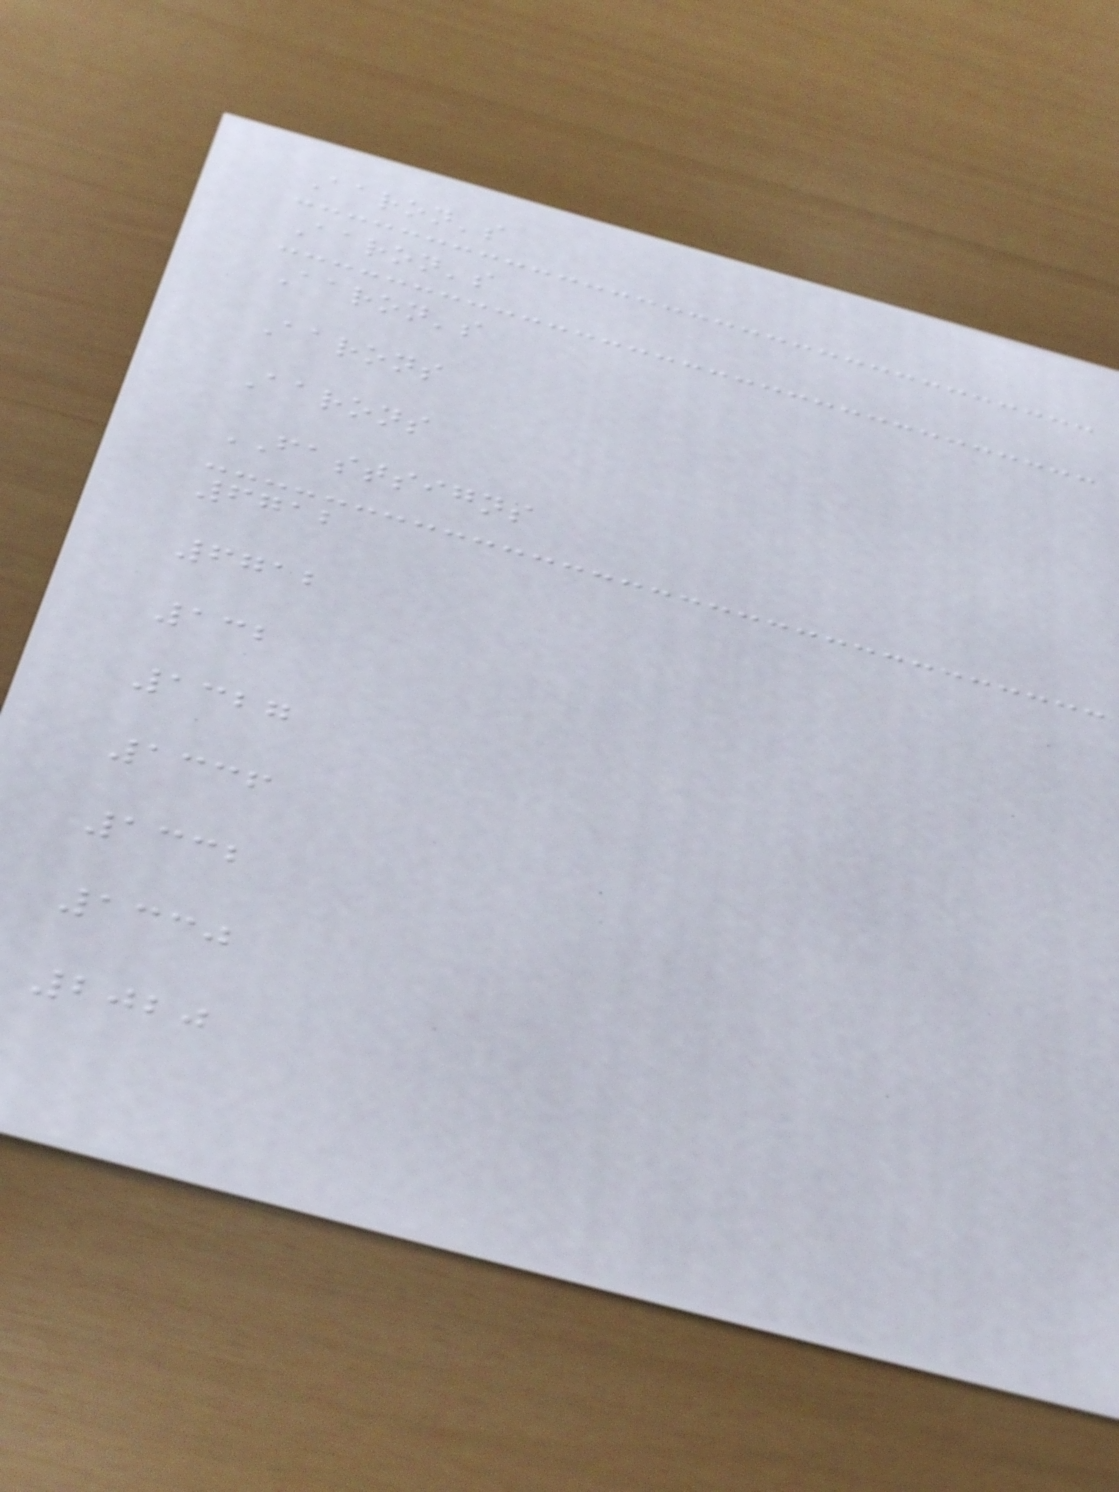Aaron's
Aaron's
Aaron's
Aarons
Aarons
FASTSIGNS
6712
6712
132
1327
1336
1332
1330
2020
